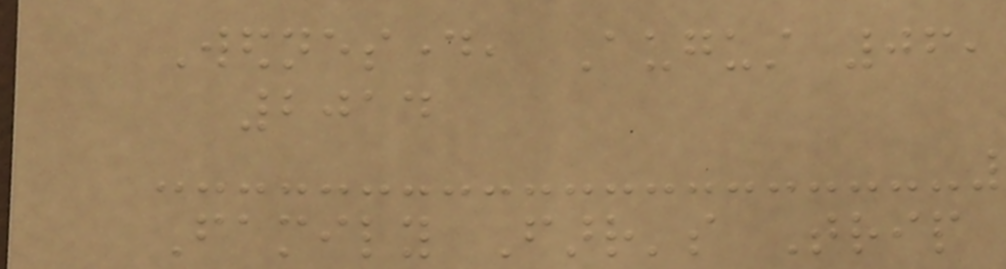Wednesday, August 06,
2014
Family Farr's Trip
